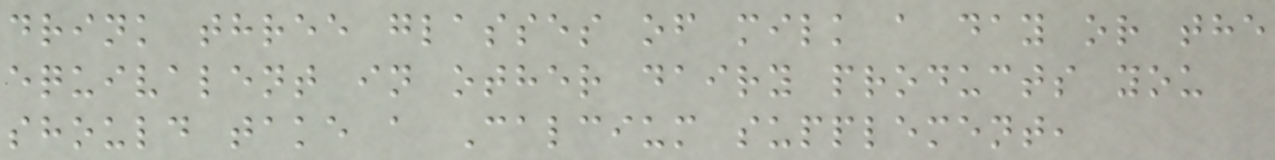drink three glasses of milk a day or the
equivalent in other dairy products you
should take a Calcium supplement,
